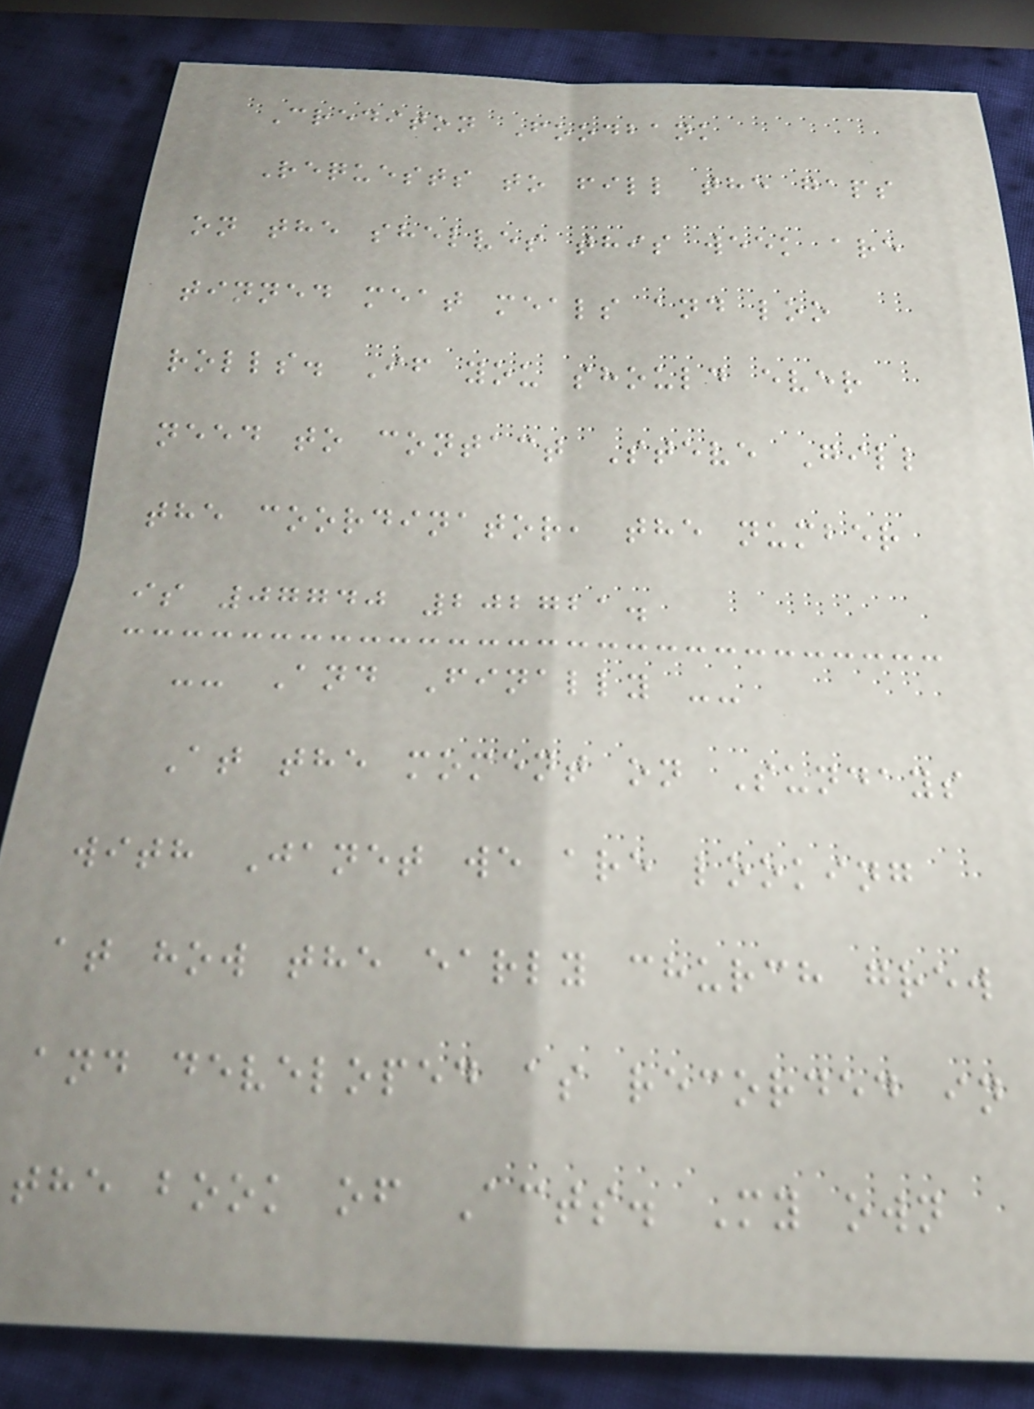Crediton Foodbank
Requests to fill the gaps
on the shelves this week are
tinned meat meals and loo
rolls. If you should ever
need to contact Steve Gill
the coordinator, the number
is 07740 202721.
-- And Finally --
At the moment on Sundays
with Janet we are looking
at how the early church grew
and developed as recorded in
the book of Acts. My own
